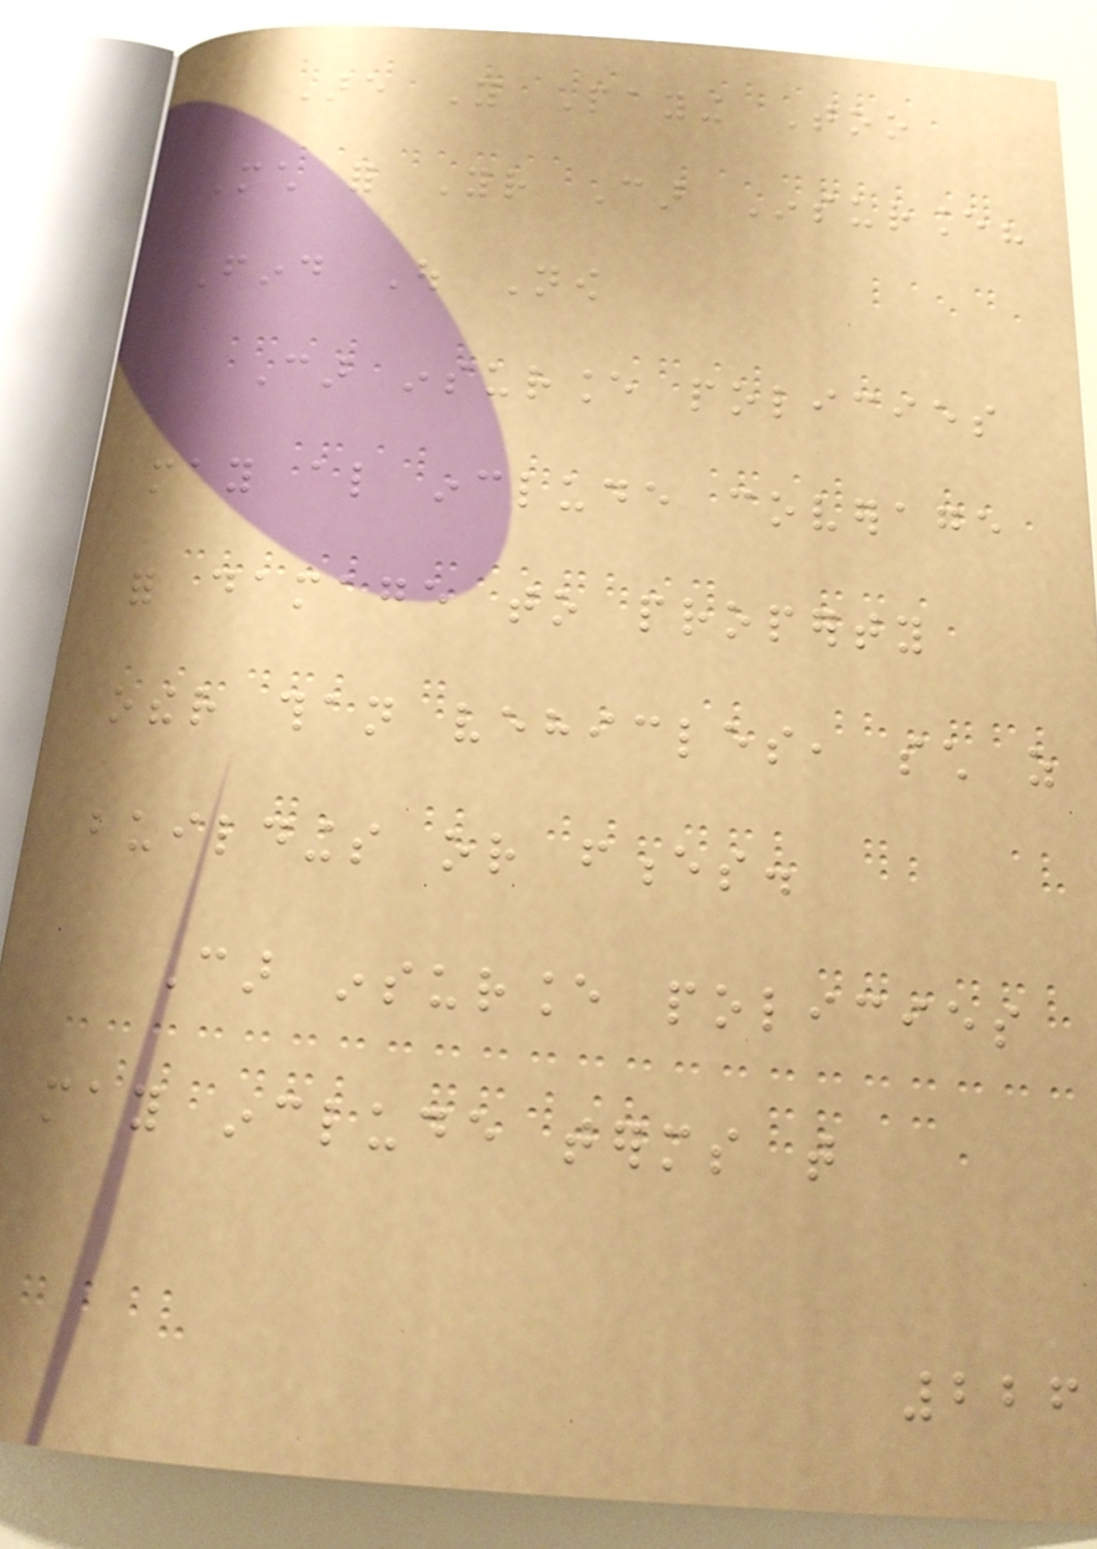Are You Paying Too
Much for Your Car Insurance?
Find Out Now
Car insurance policies
may also include coverage
for damage to property
other than vehicles, such as
buildings or fences.
Car insurance policies
may include terms that
226
